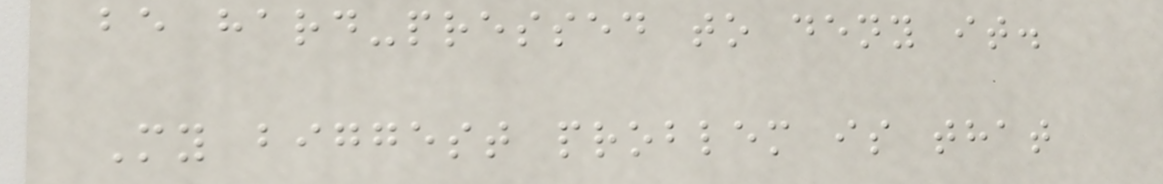be hard-pressed to deny it.
My biggest problem is that
